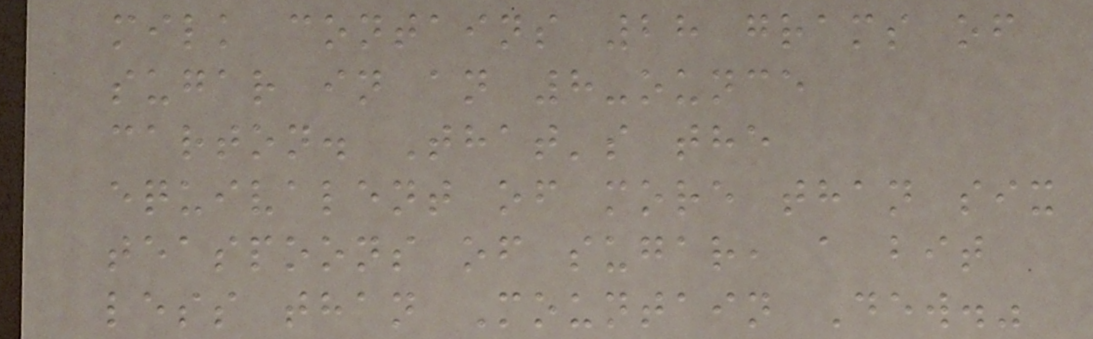milk contains 28 grams of
sugar in an 8-ounce
carton. That's the
equivalent of more than six
teaspoons of sugar, a bit
less than Mountain Dew."
